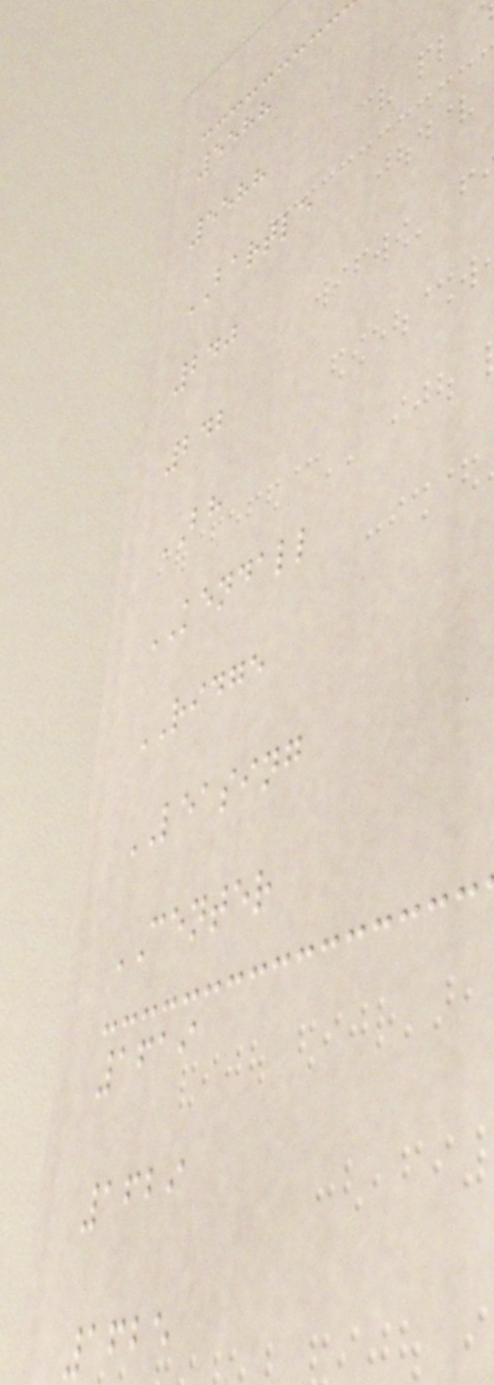5588
5588
BARTLE
240
242
BH
KENDALL
RIDGE
LEASING
CENTER
1619
1629
1625
